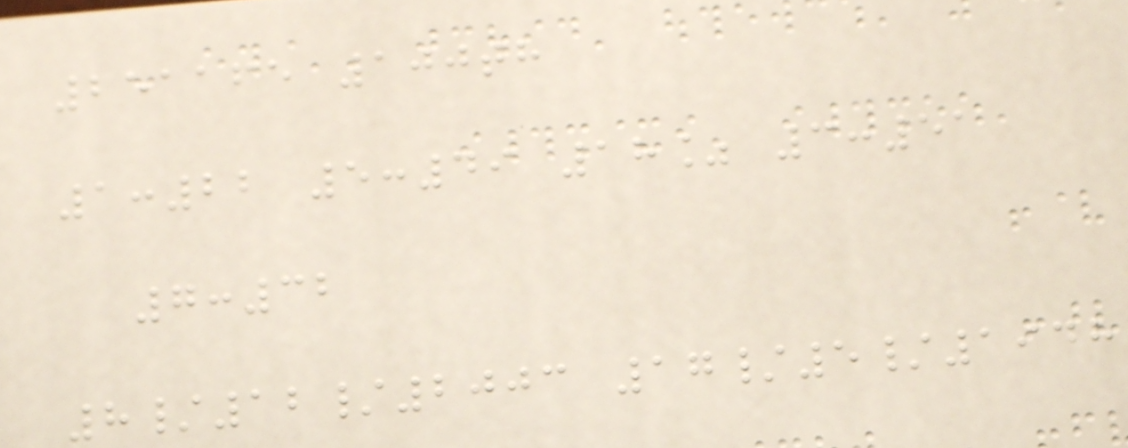251165 100th
1:22 5:49 18% 3:51
7:32
8/12/2003 17/5/1948
